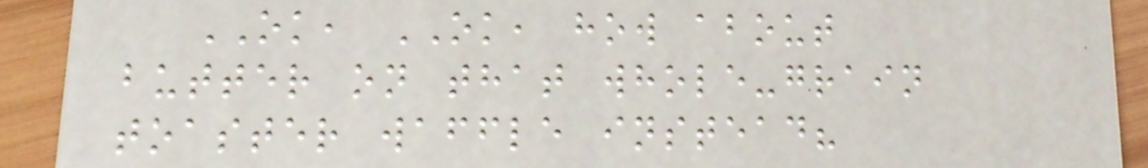OK, OK, how about
butter on that whole-grain
toaster waffle instead?
